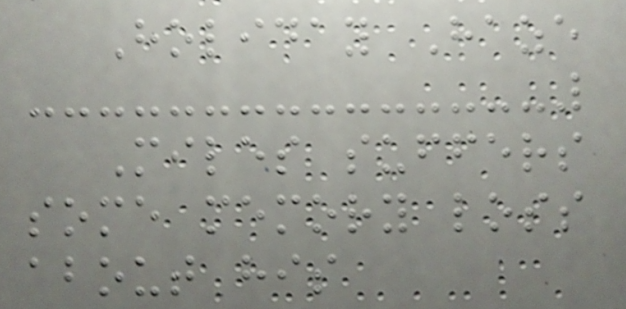Holiday Haze
Miles suffers
some memory loss
about his
